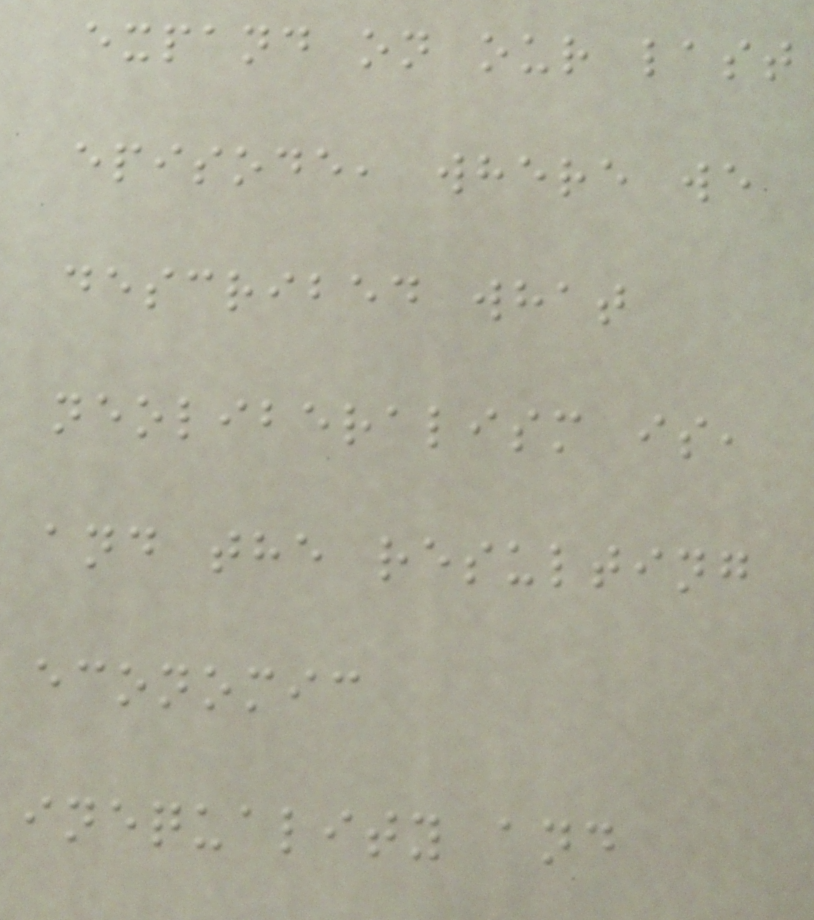expand on our last
episode, where we
described what
neoliberalism is,
and the resulting
economic
inequality and
